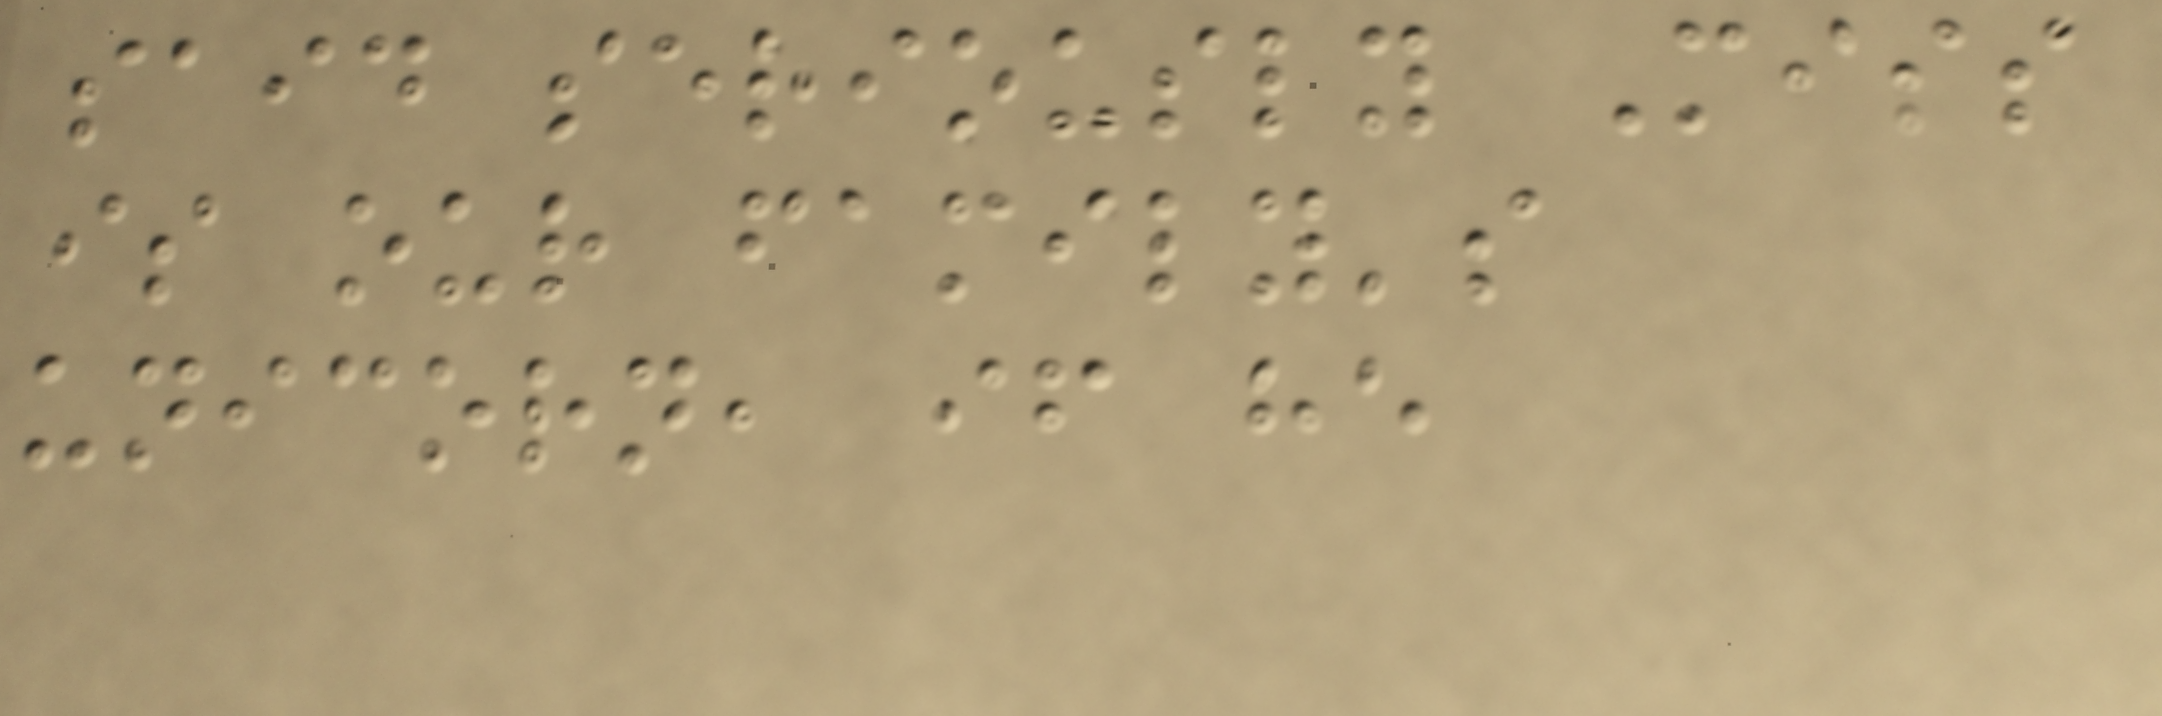said seriously Miss
is our family's
unicorn, if he
